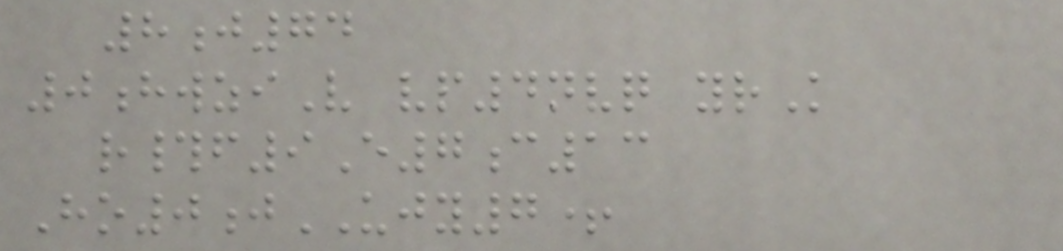8j74
0hwziV vp4nvq yrK
r#f9E7c13
Ho0jUJY7+
